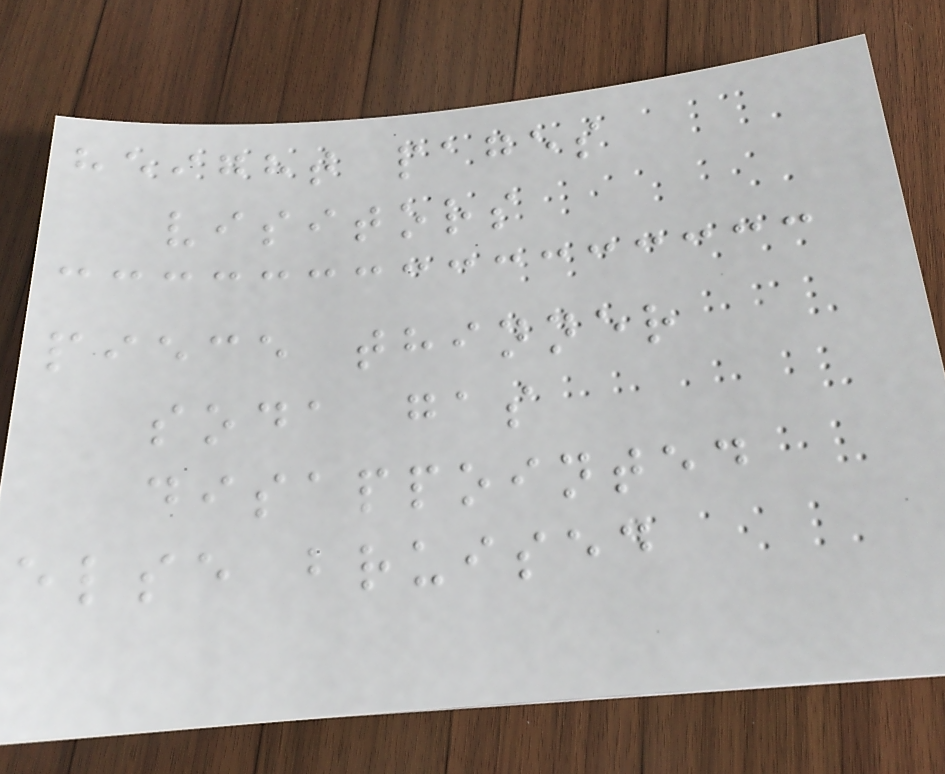height pages
visitors
piece thinner
soda gas
disappointed
else bruised
